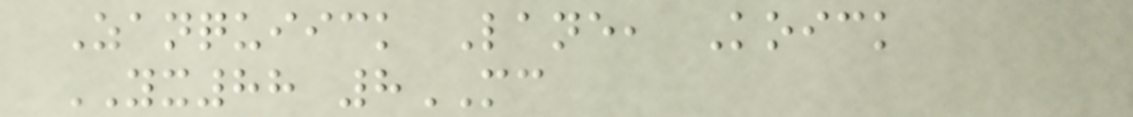Zanquiick Lane, Koick
YX88 8MC
